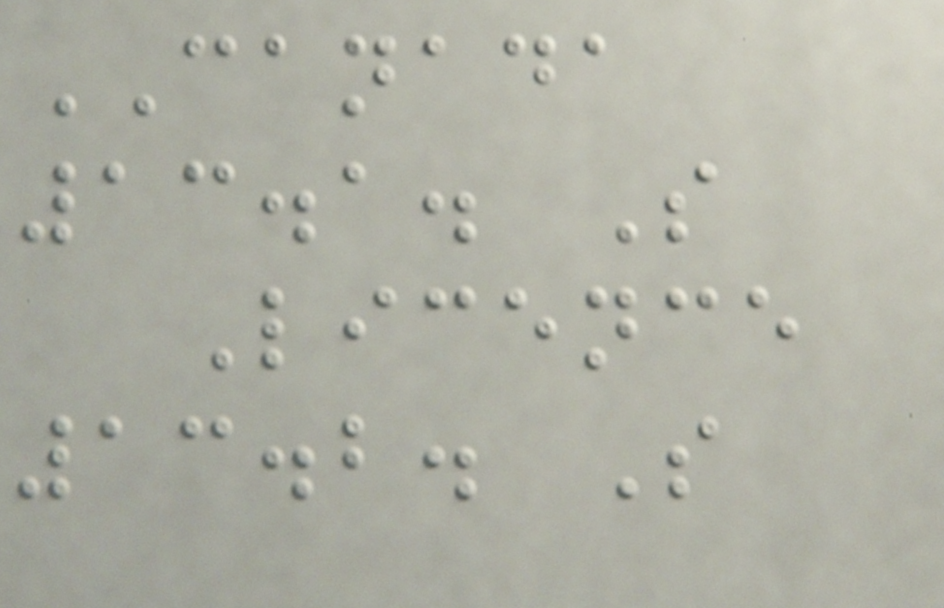CANADA
13.1. S
Licence
13.2. S
